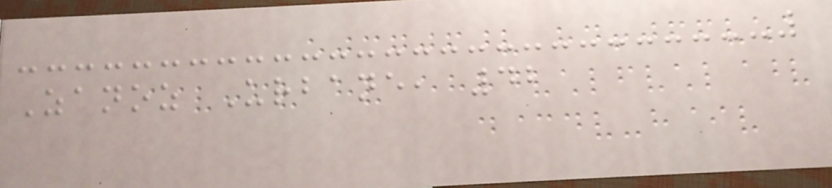Zanoz Urbane, 42
